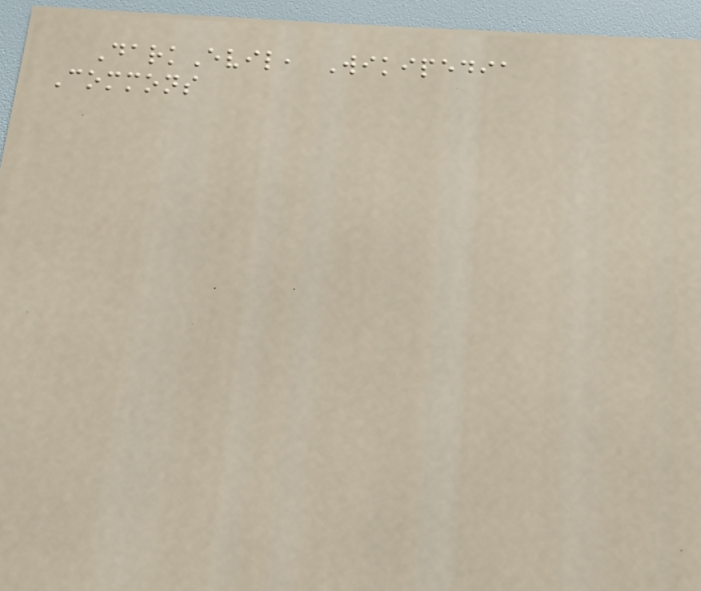DarkEvil, Wikipedia
Commons
